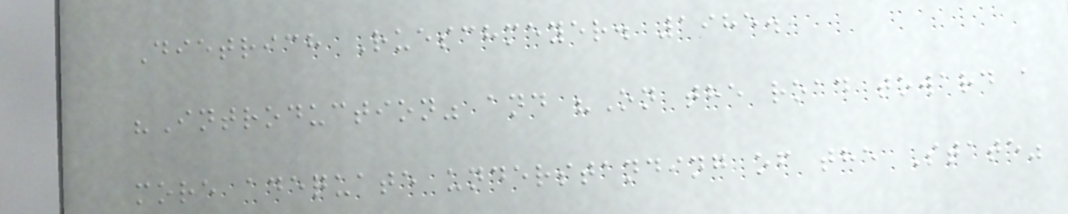Dietrich Rueschmeyer. 1985.
"Introduction" and "On the road toward a
more adequate understanding of the State"
